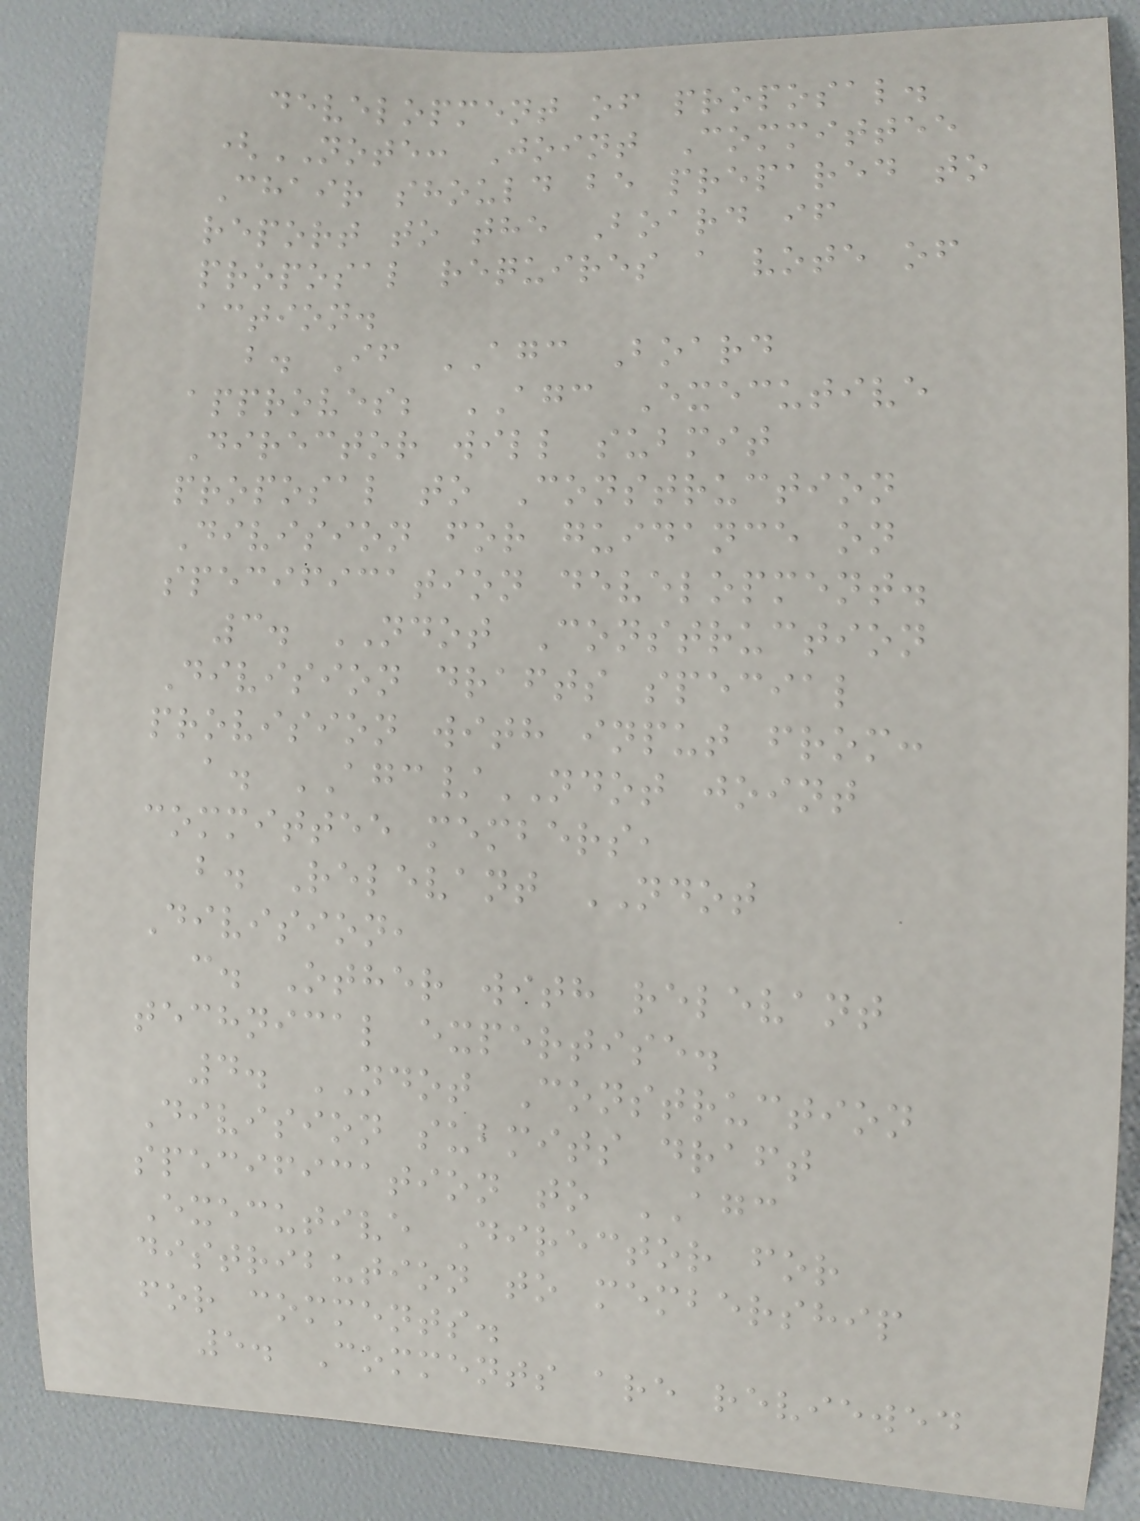development of proposal.
(NOTE: Joint Committee
Chair should be prepared to
report to the Board if
proposal requires a vote of
action.
b. If AGC Board
approves; AGC Executive
Director will submit
proposal to Construction
Division for guidance on
specification development.
3. NDOT Construction
Division drafts special
provision with input from:
a. AGC/NDOT joint
committee members,
b. Relevant NDOT
Division,
c. Other with relevant
technical expertise.
4. NDOT Construction
Division submits draft
specification to AGC
Executive Director for
distribution to membership
for comments.
5. Comments are reviewed
